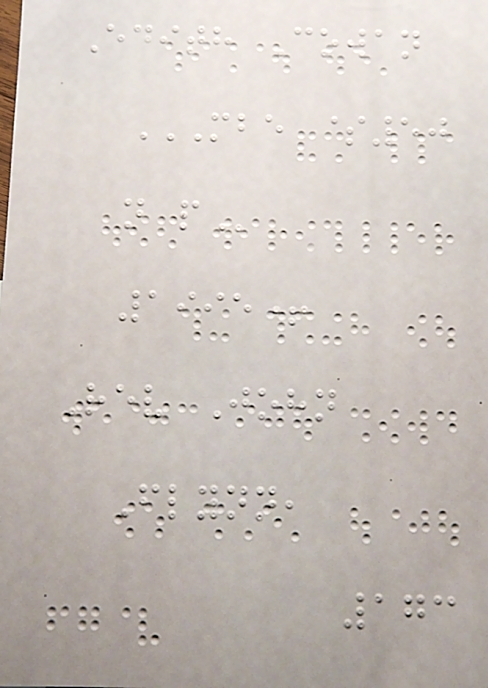Edith Cowan
MBE $50
N P
1995+
Rev John
Flynn,
173
